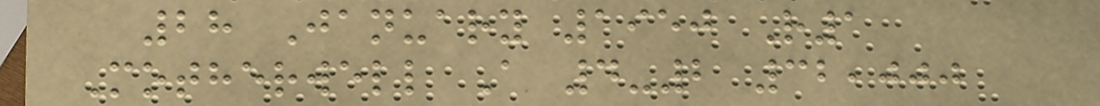28 January 1950 R1
Motherwell A 4-2 32,000
